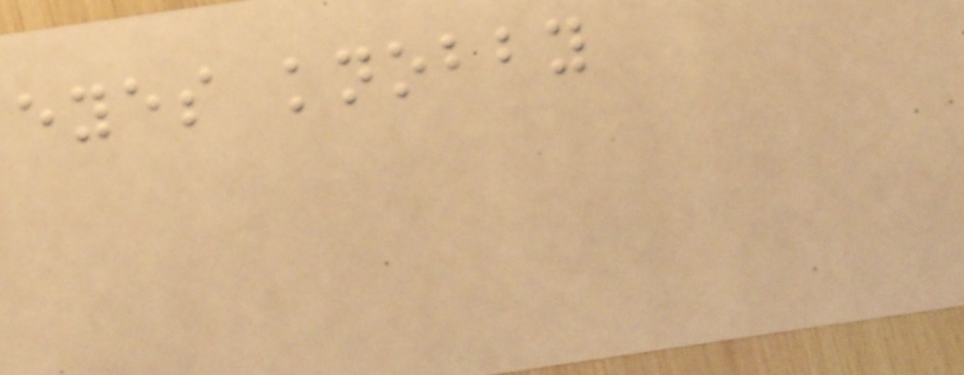eyes knobby
